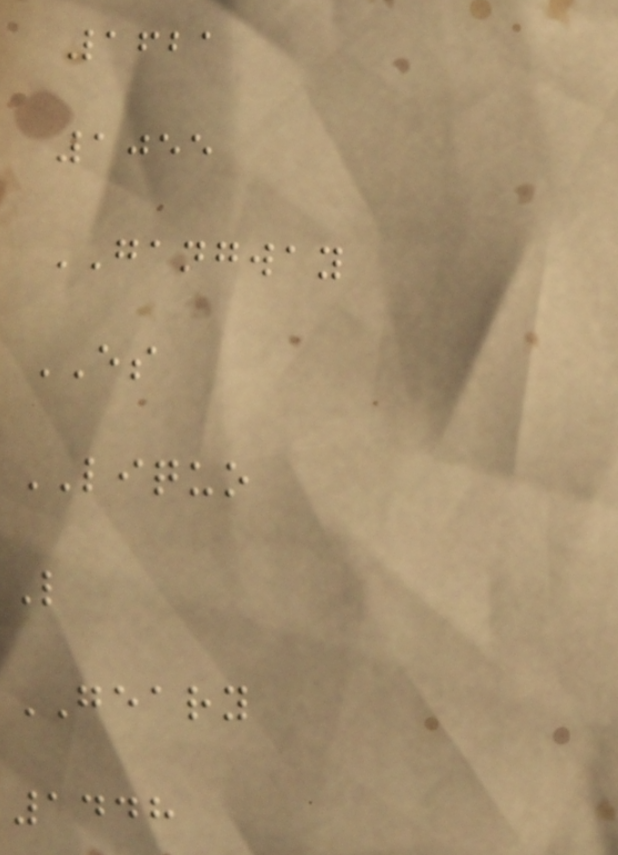1621
1055
GANGWAY
ES
LIQUO
L
GEARY
1448
